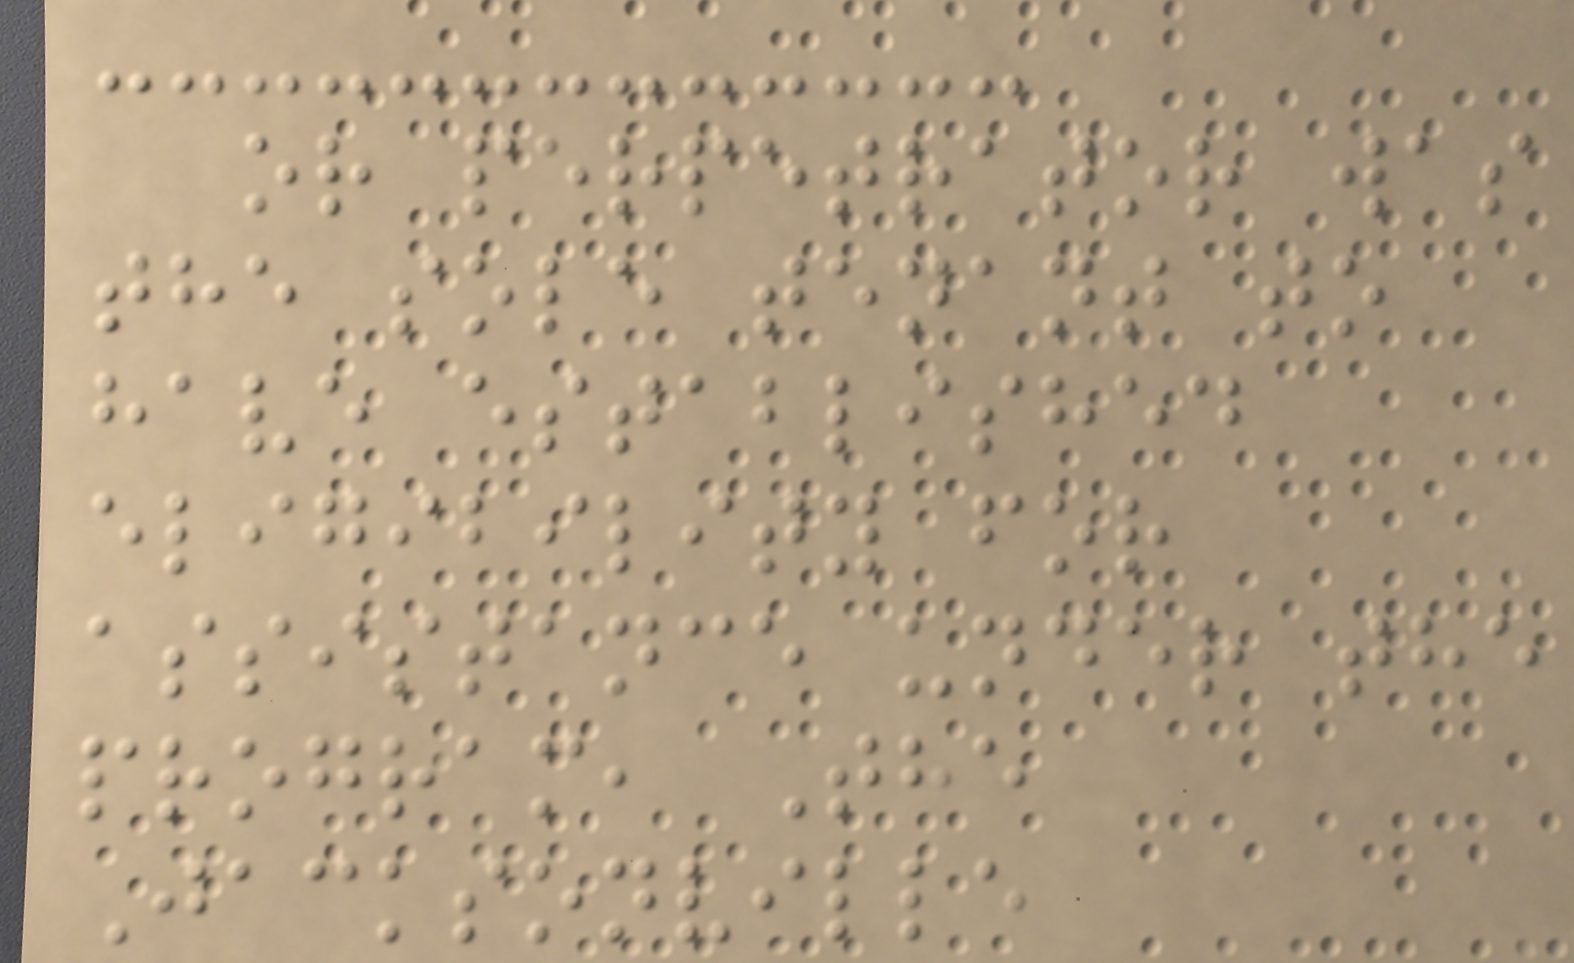or perpetrator was
the sole tenant to
have established
eligibility for
assistance under the
program, The
Jacksonville
